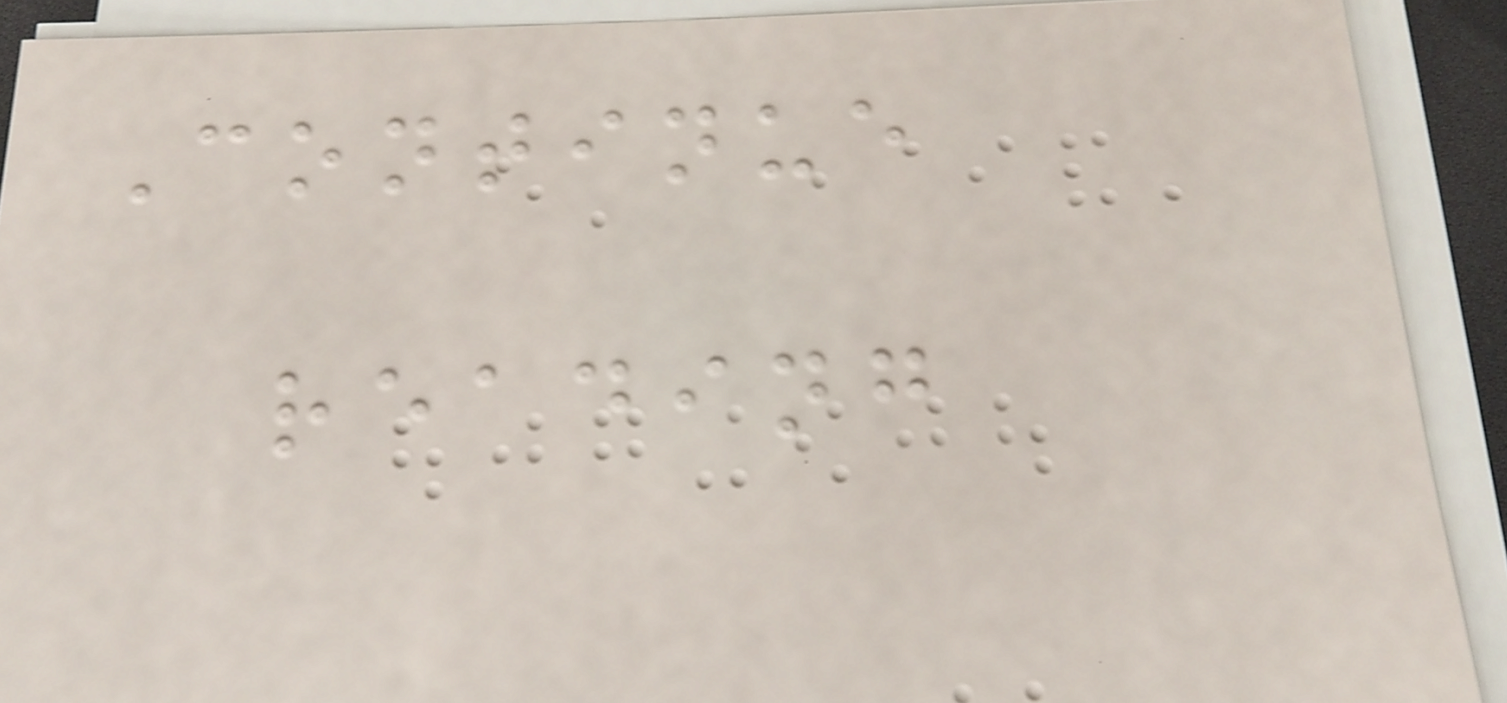Continue
reading
